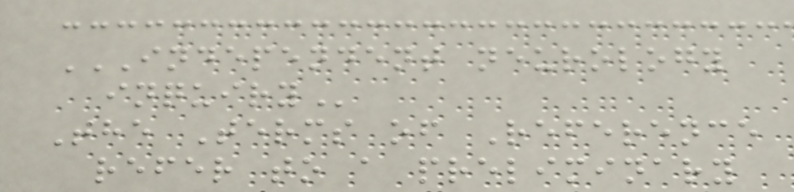INDEPENDENT NEUROLOGY
INQUIRY
The Terms of Reference
refer to a preliminary
